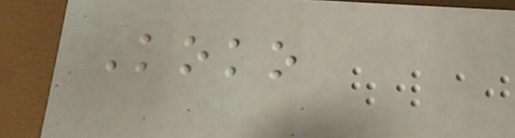Koko
